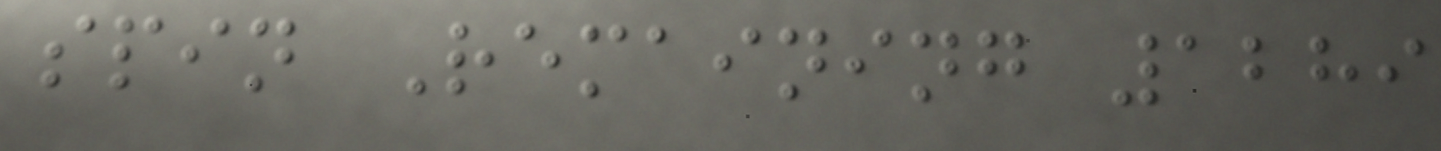spin Remaining 1289
